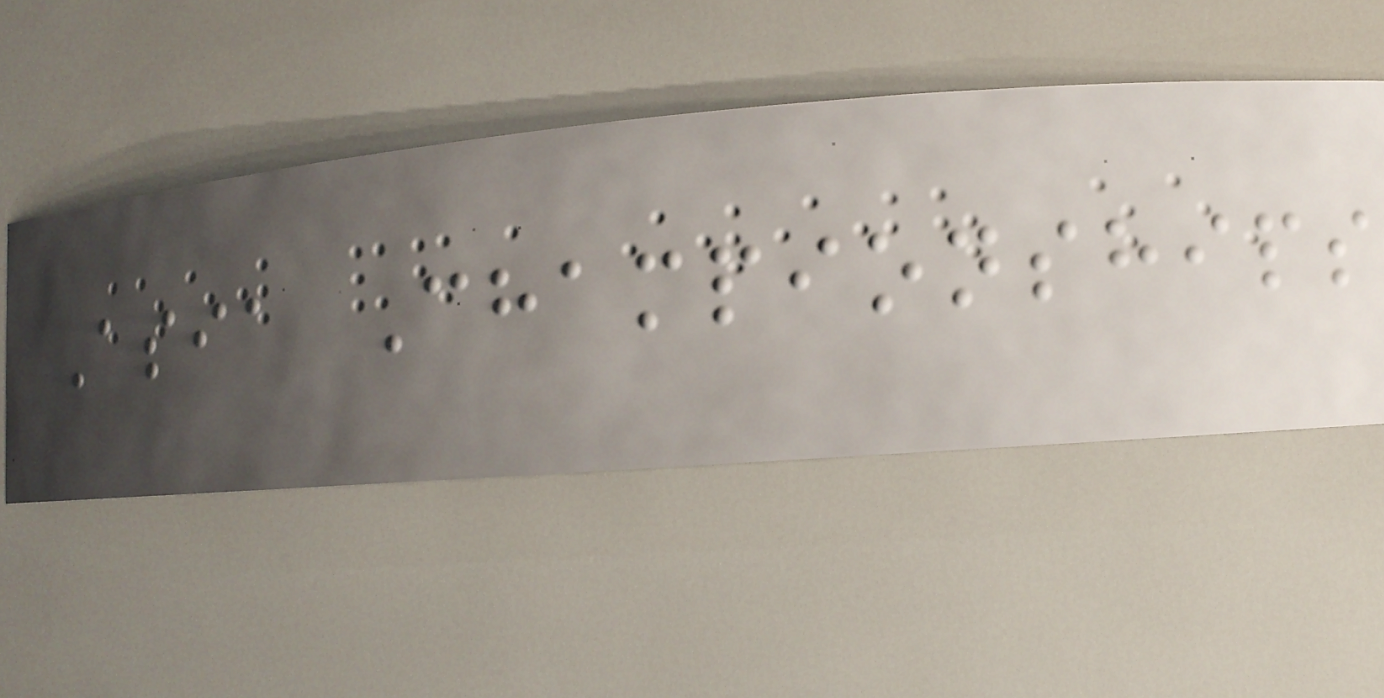Asia Championships
